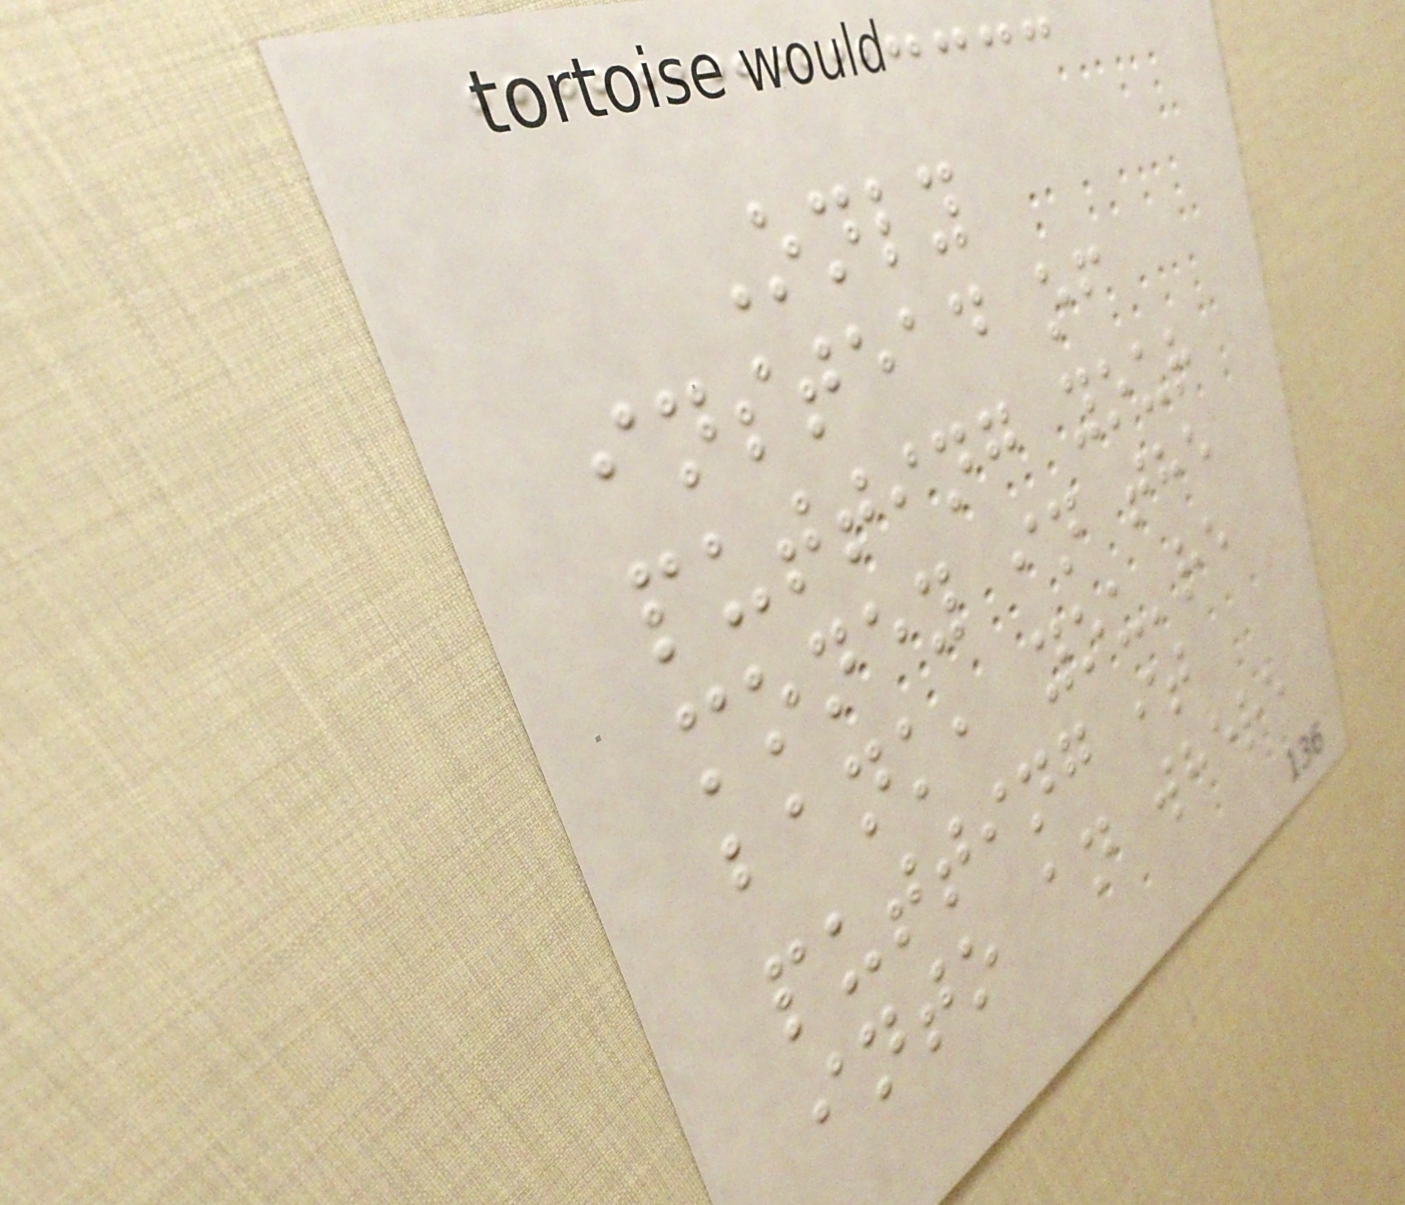Only
instead of
putting your
money in the
bank, you're
putting it
into an where
